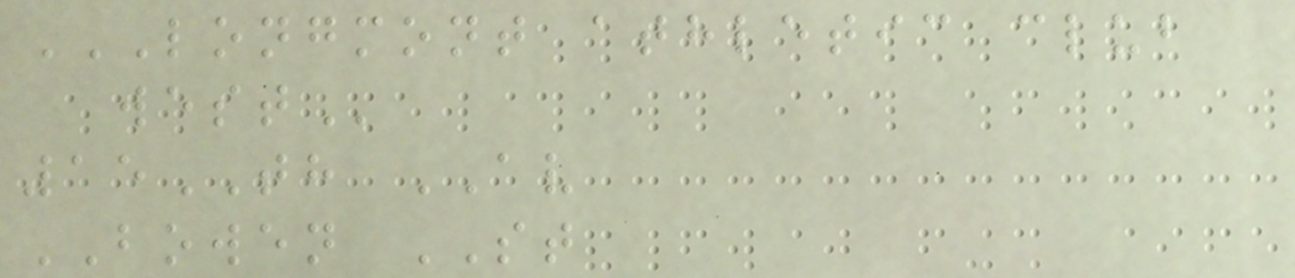LONGMONT ATHLETIC CLUB
WEST
15TH AV
BOWEN ST
